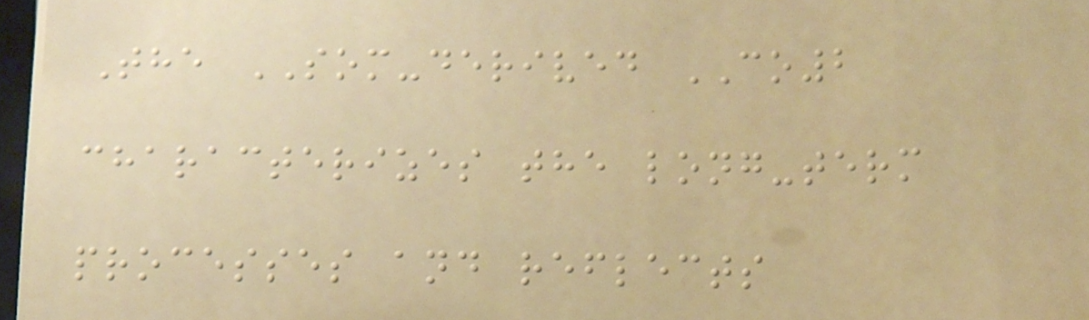The SOM-derived CO2
characterizes the long-term
processes and reflects
